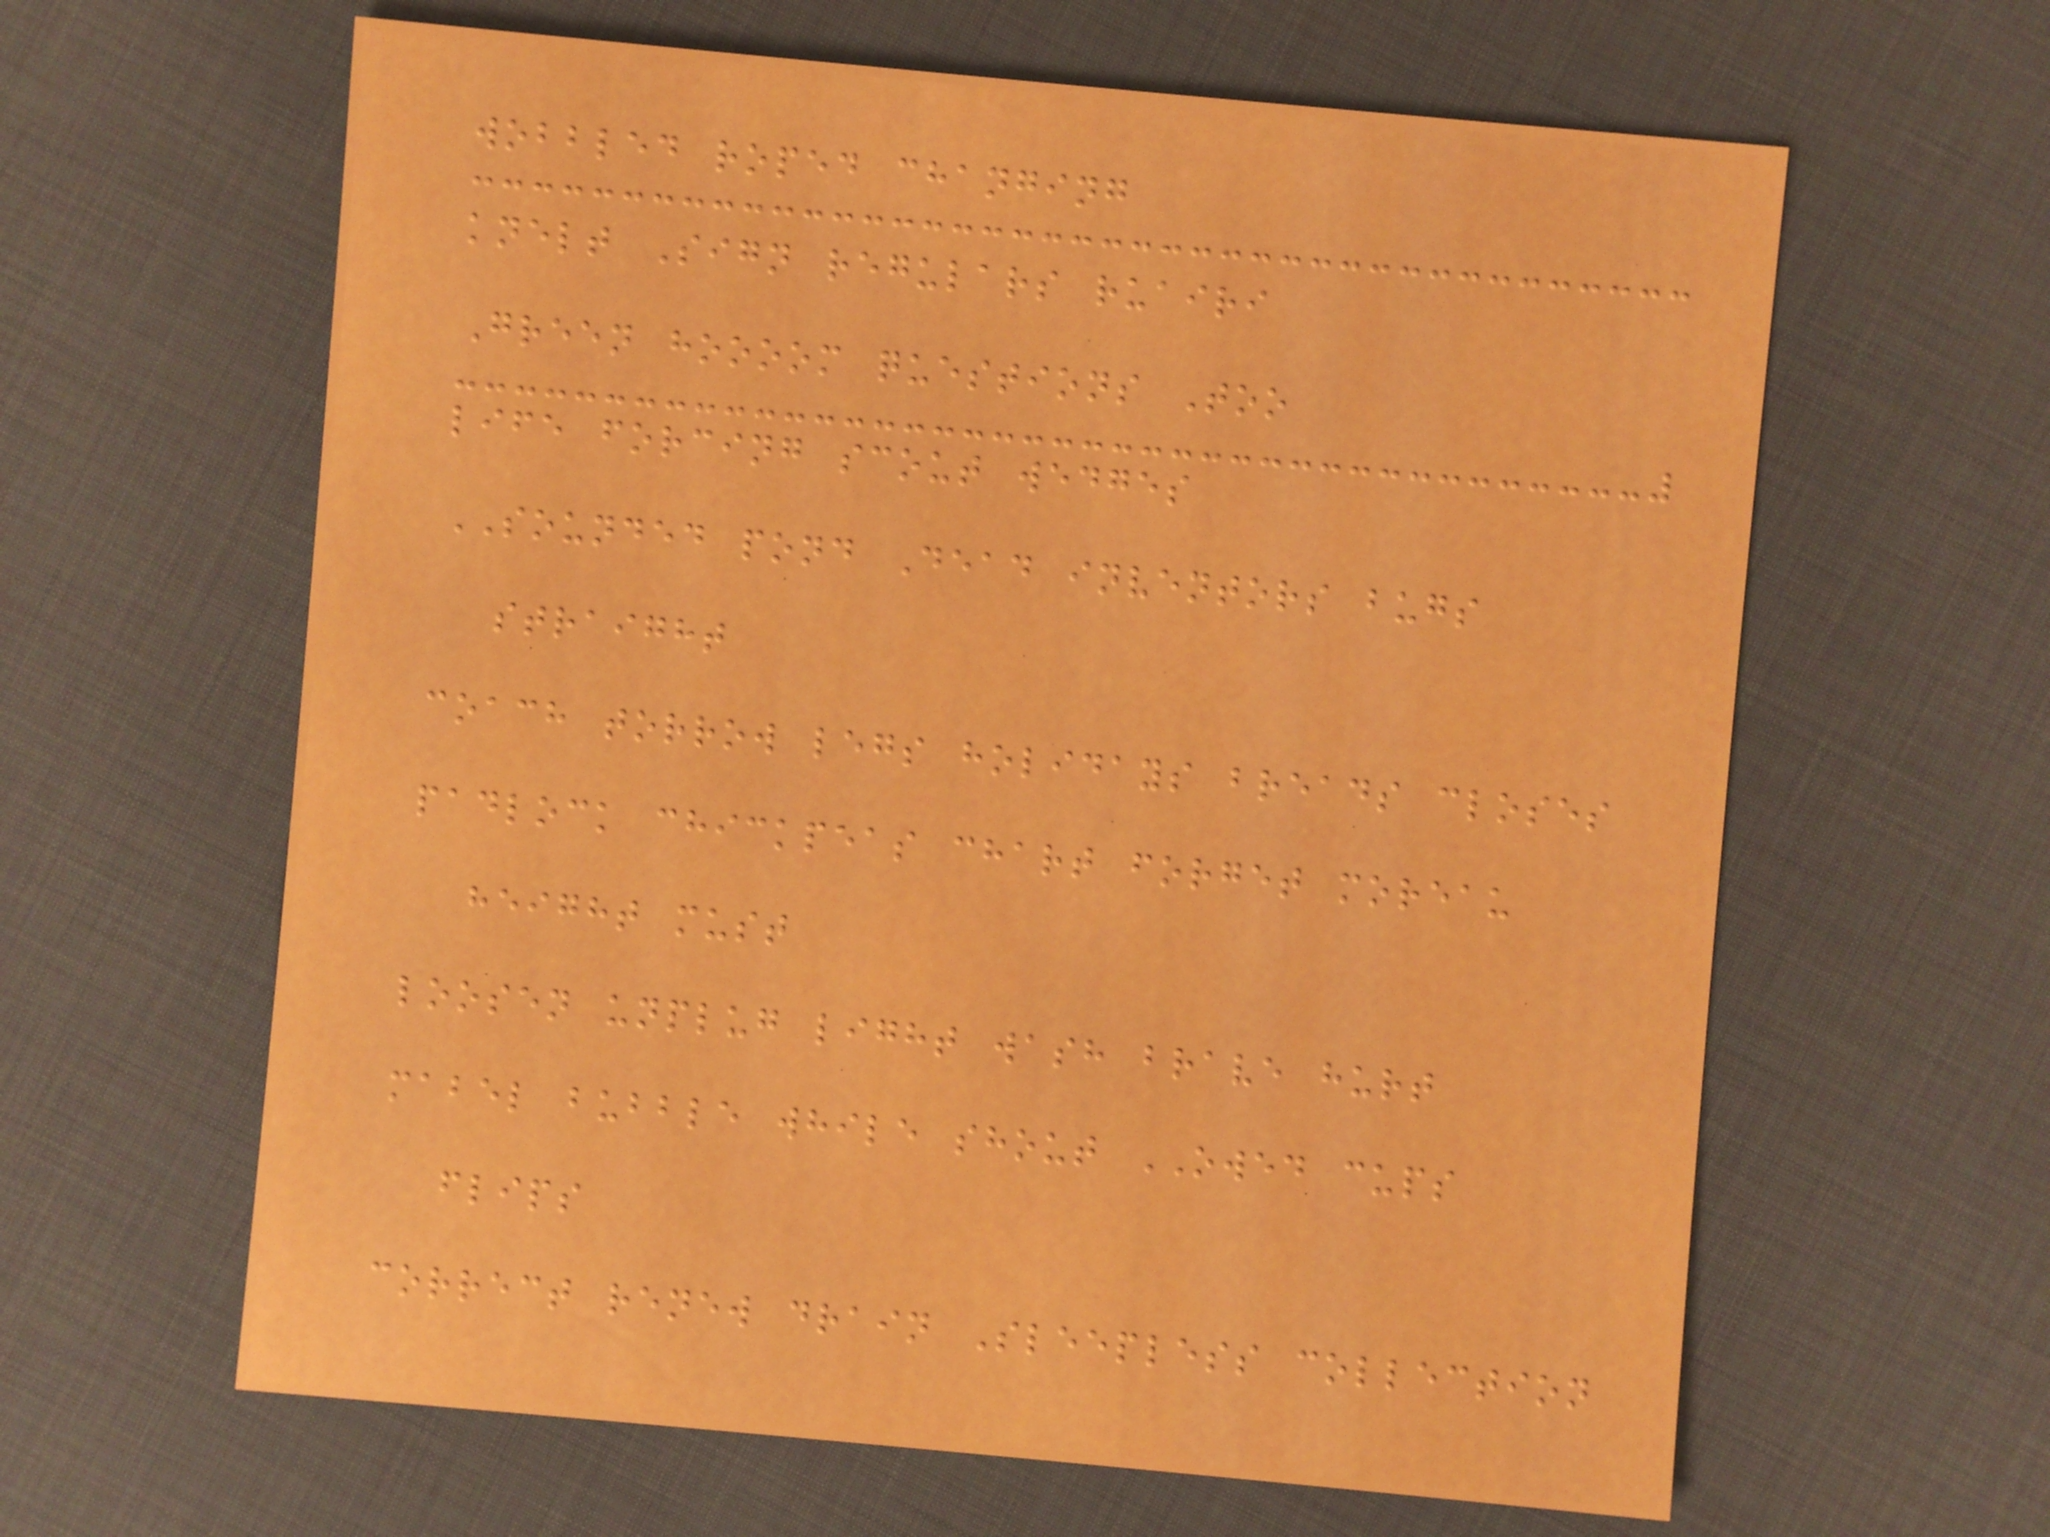wobbled roped changing
knelt Sign regulars ruairi
Green hoooom questions Too
life forcing scout wedges
SOUNDED pond Dead inventors bugs
straight
coach torrow legs holidays breads closes
padlock chickpeas chart forget moreau
height must
loosen unplug light wash brave hurt
mabel bubble while shout OWED cups
flips
correct renew drain Sleepless collection
